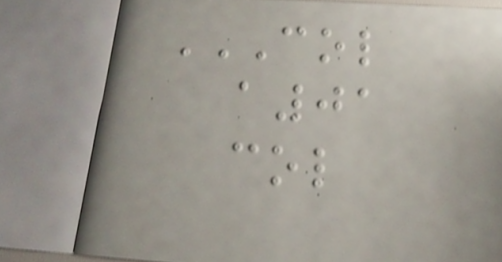COL
A01
COL
